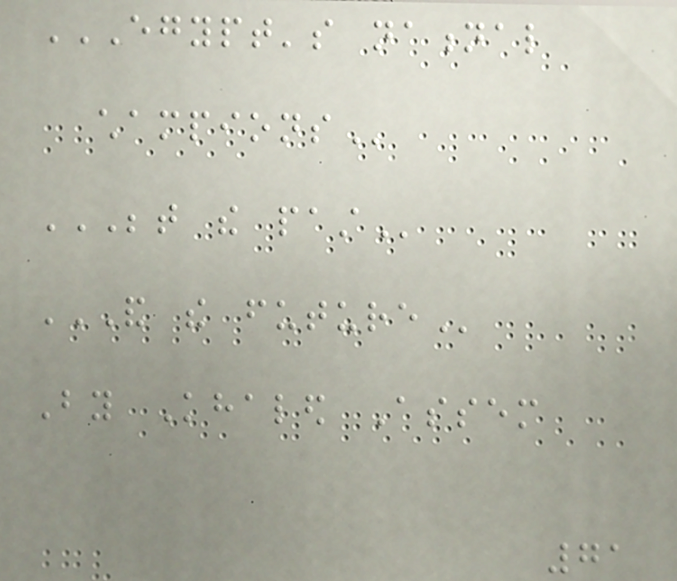EGYPT'S NATIONAL
CHAMPIONS
BETWEEN THE PAST
AND THE FUTURE
By Khaled Assem
71
